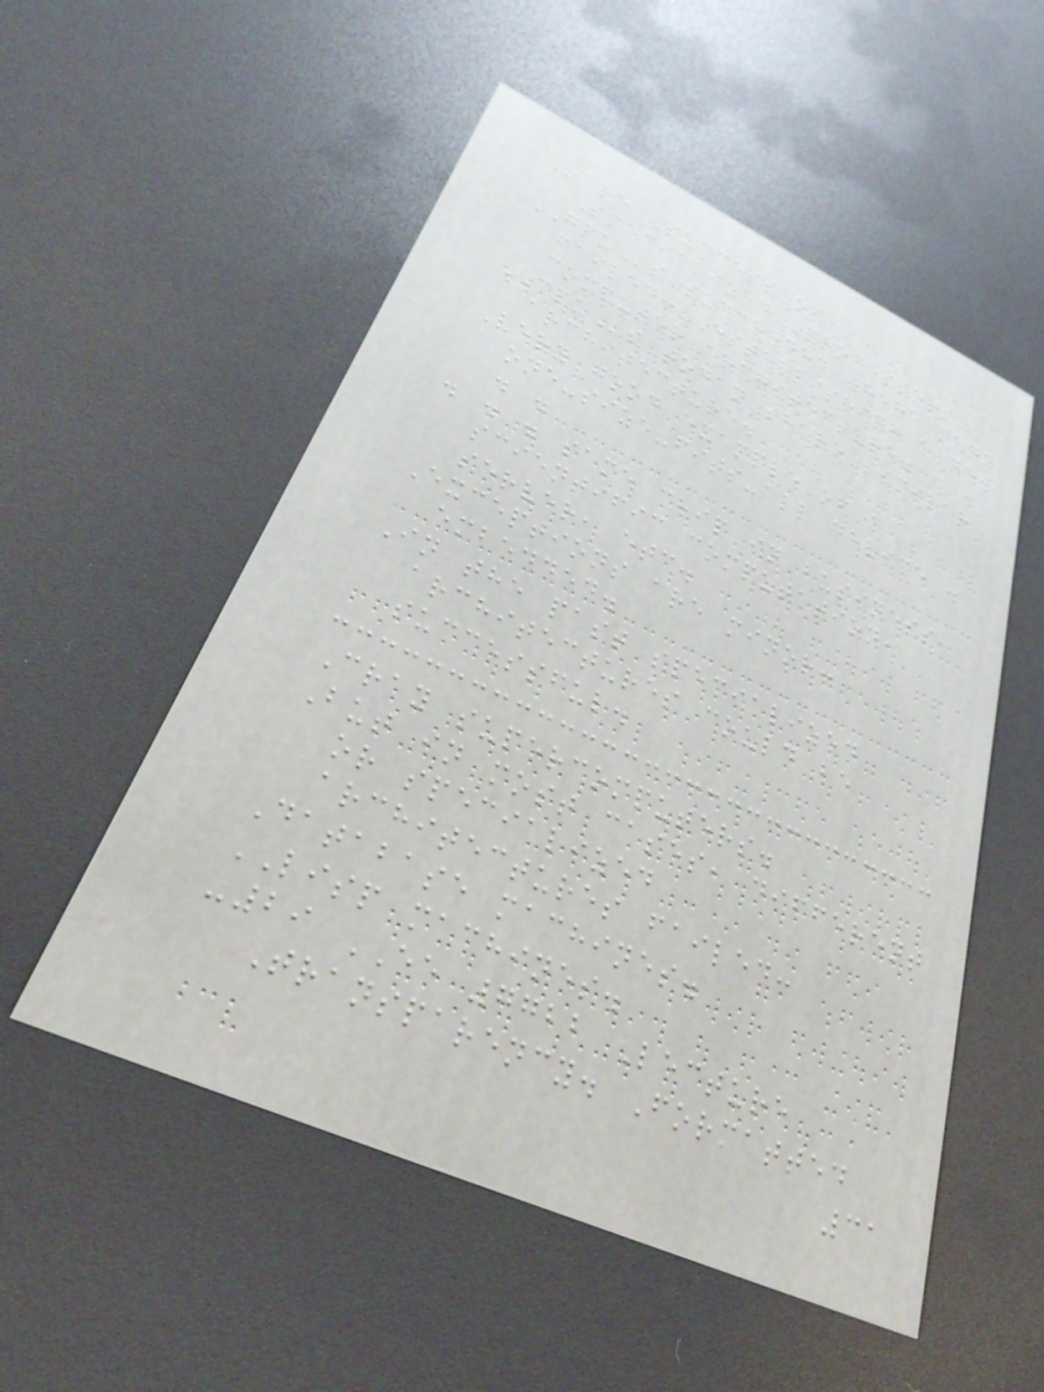Rare Success of
Specialized Processors
GPUs succeeded where many
failed: Establishing a new
computer architecture.
CPUs today share similar
architecture.
Very good example of a
one-size-fits-all device .
. .
. . . same chip in business,
scientific computation,
server, etc.
Exceptions are minor:
embedded.
In the past specialized
architectures could be
successful.
Cray supercomputers.
But in most cases, different
or specialized
architectures failed:
Database machines.
LISP machines.
-29 EE 7722 Lecture
Transparency. Formatted
31
